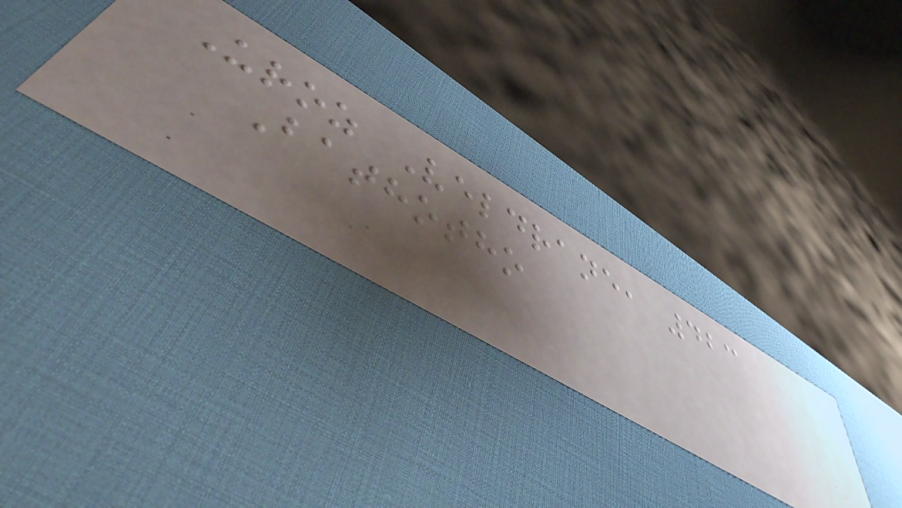Uroz Veldrane, 423
Bathotho
